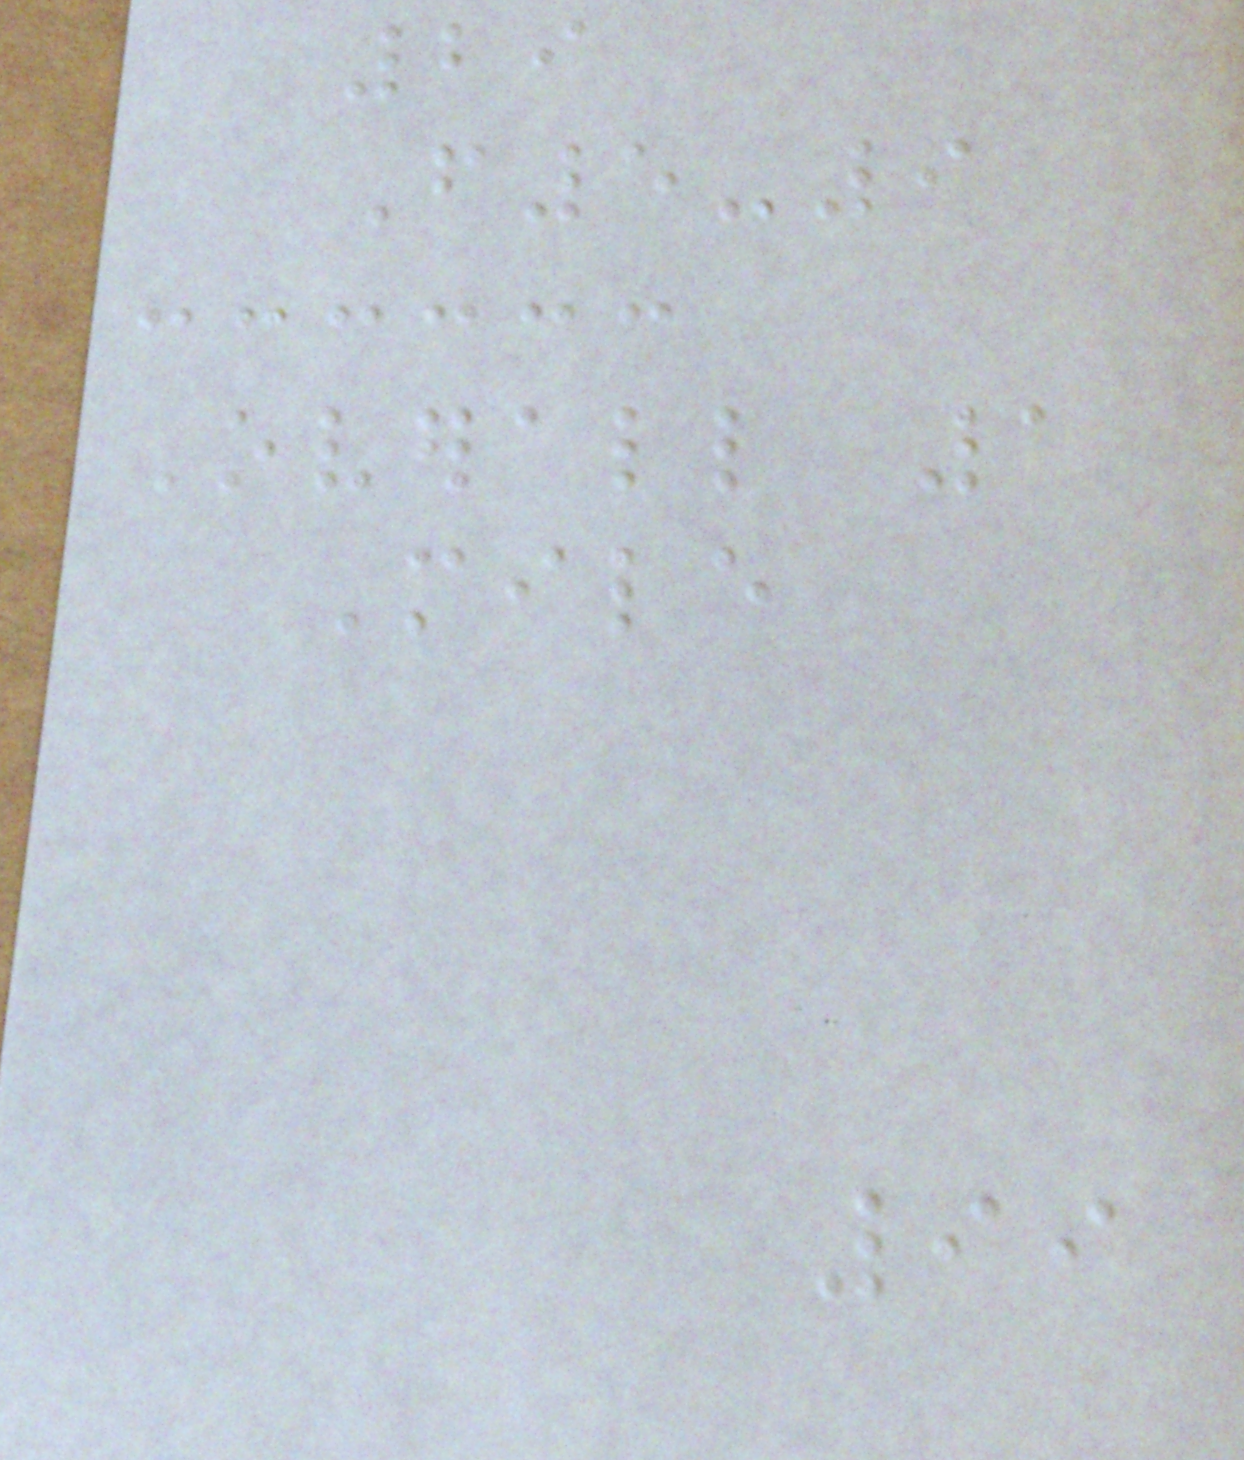29
F5-9
Overall 1
Mile
99
